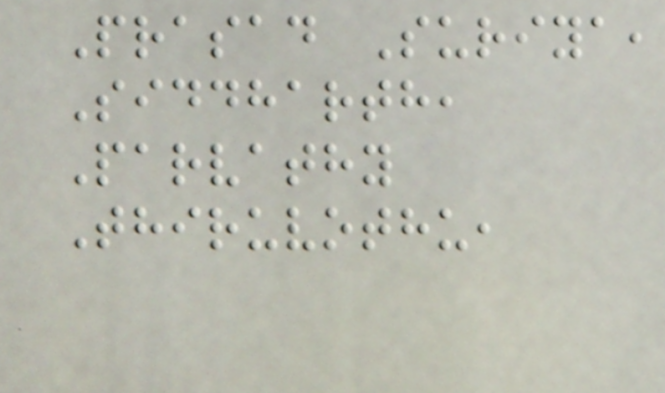Prasad Suriya,
Siddharth,
Parvathy
Thiruvothu,
